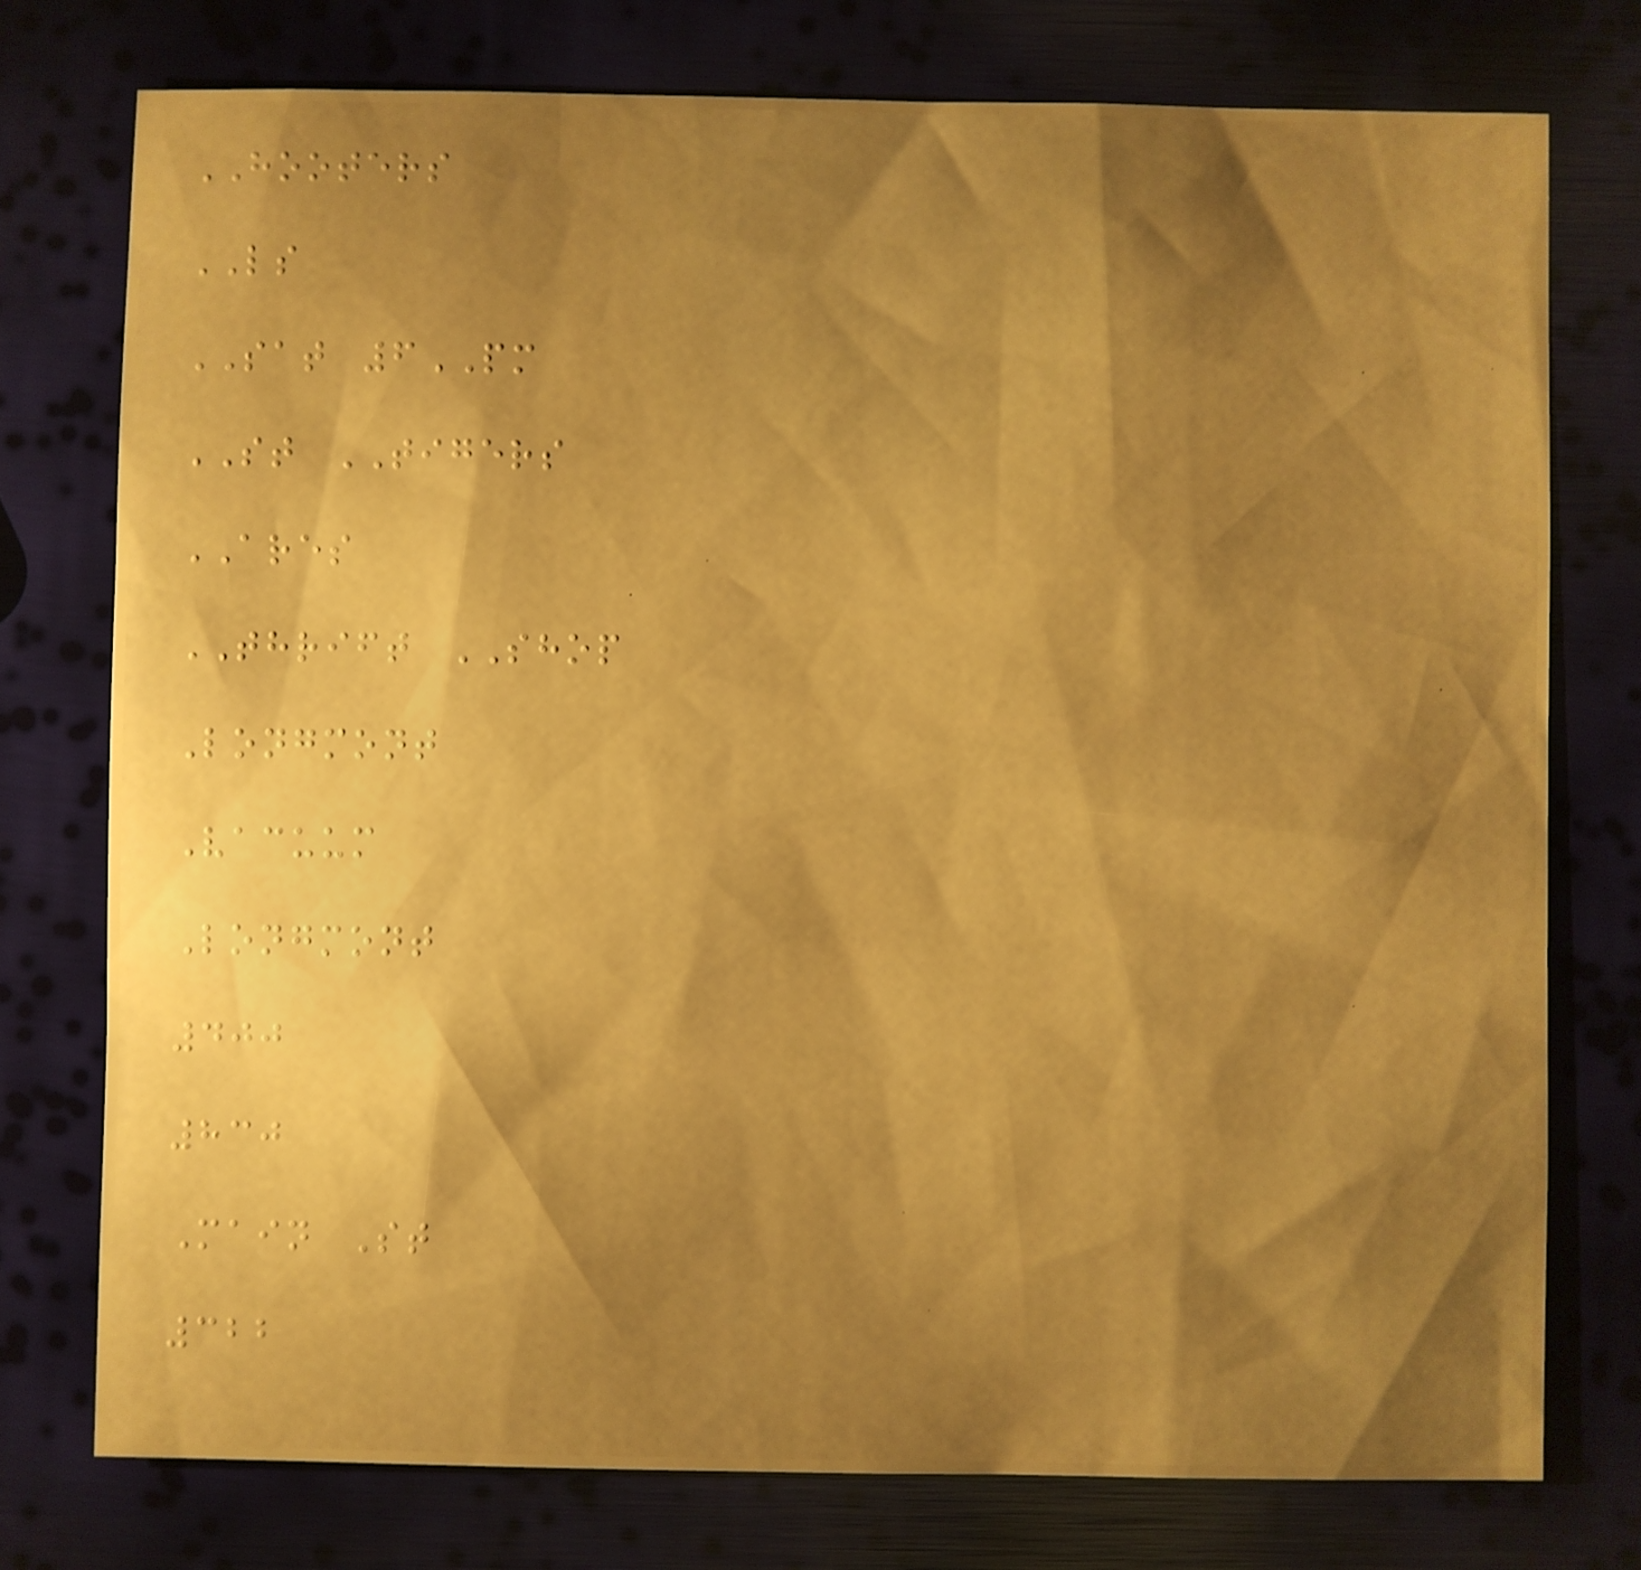HOOTERS
LS
SAT 6PM
ST TIGERS
ARES
THRIFT SHOP
Longmont
Vacuum
Longmont
400
830
Main St
322
